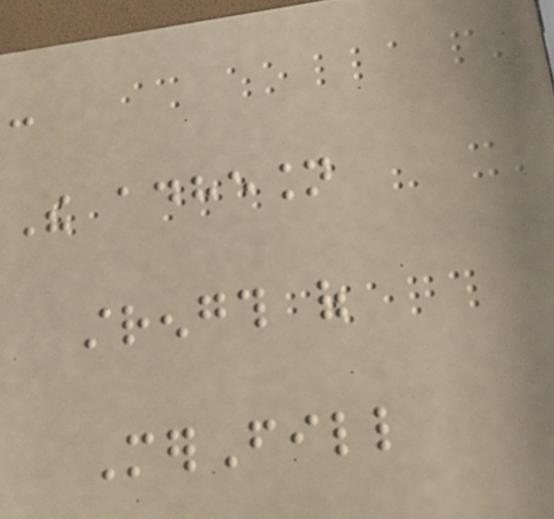-
The adhesion
strength of
MerFill
